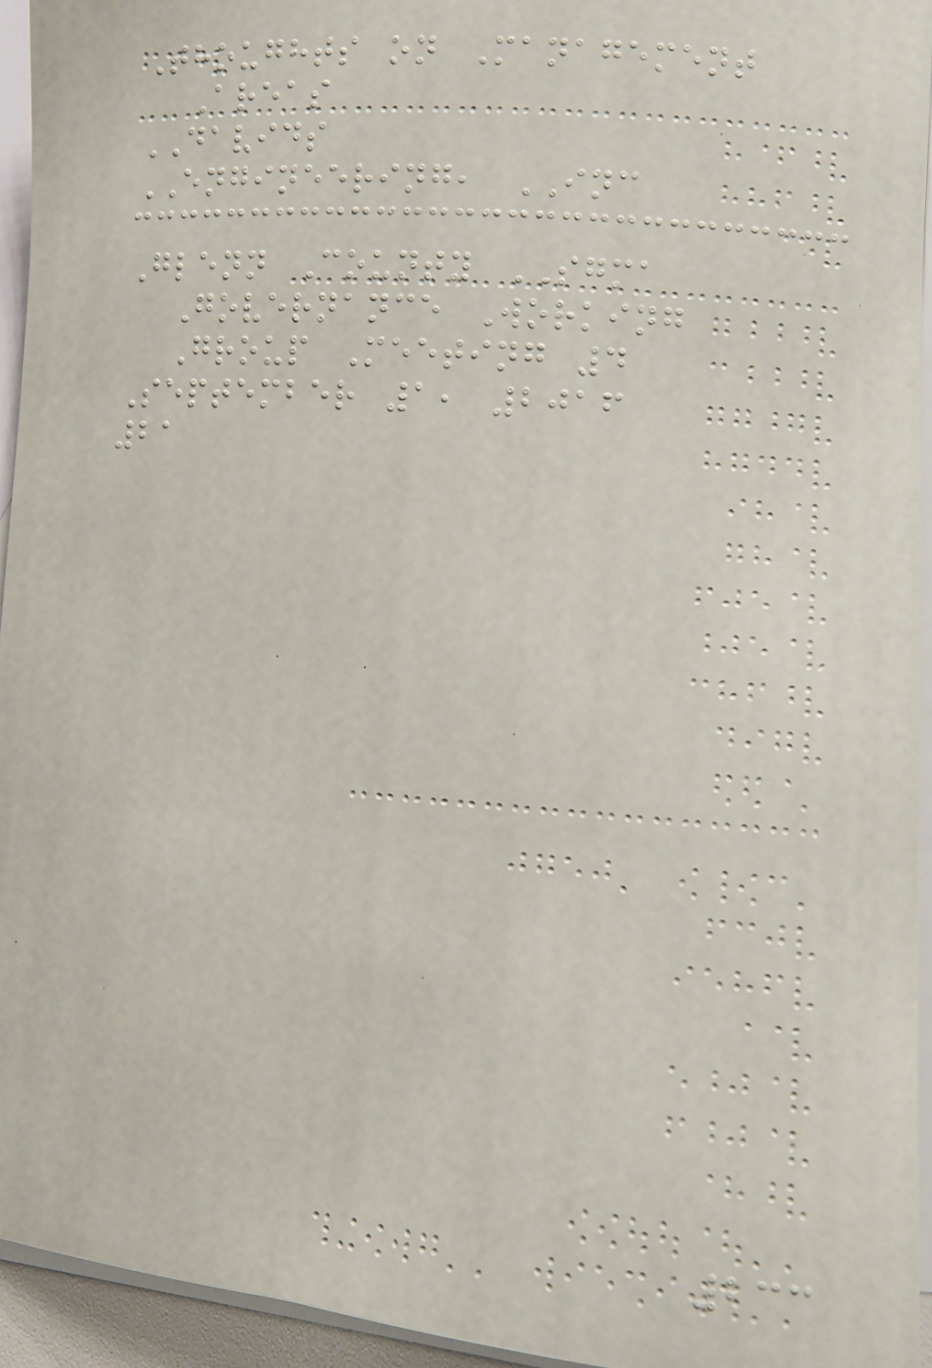Thoughts on Management
Areas
DAVIDS
ENGINEERING, INC
Glenn County SGMA
Governance Working
Group Meeting 4
September 1, 2016
21
233
